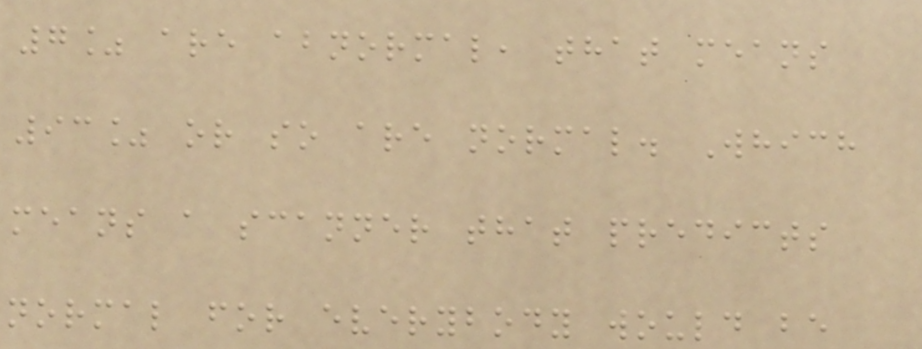7% are abnormal, that means
93% or so are normal. Which
means a scanner that predicts
normal for everybody would be
